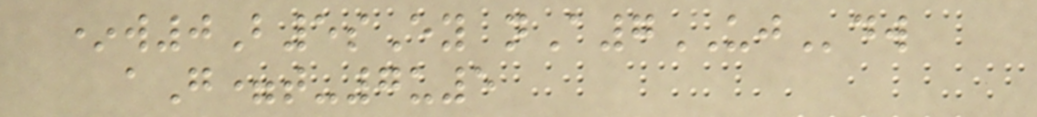*w0B5sEy nA7UJdw
aG=t-7u5
